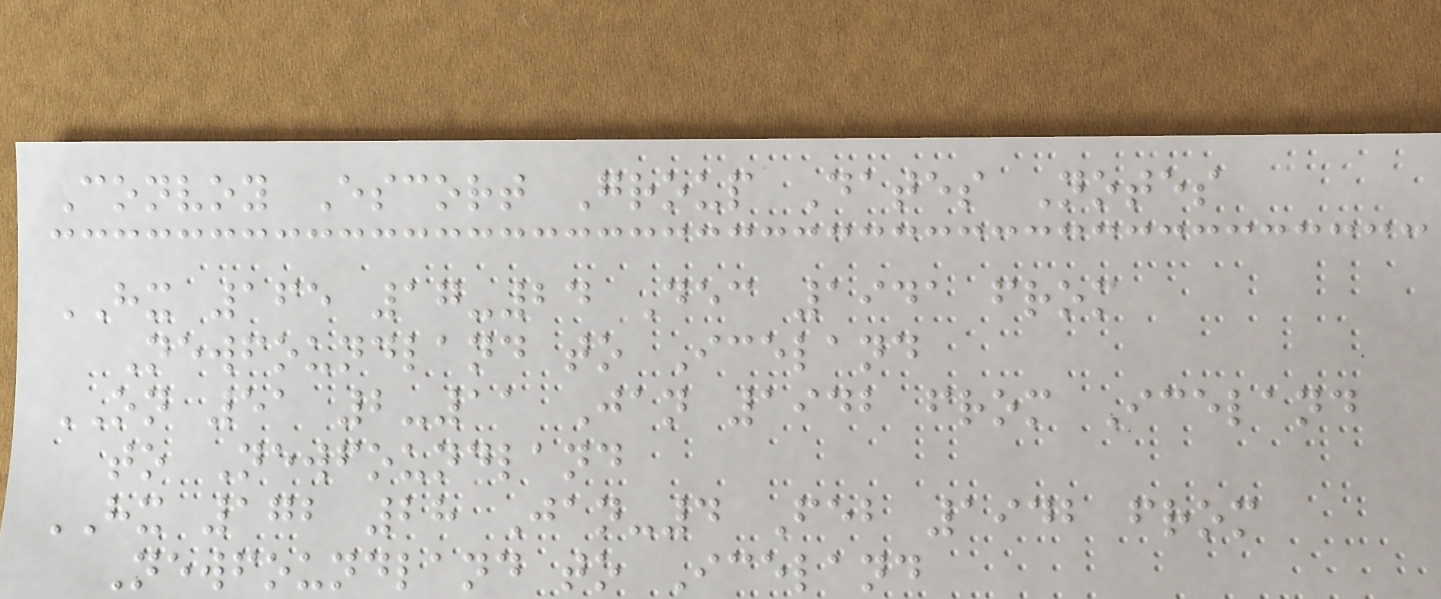Convoy Escort Group Dates Notes
HX 165 17-24 Dec 1941 from
Newfoundland to Iceland
ON 51 2-11 Jan 1942 from Iceland
to Newfoundland
HX 172 28 Jan-4 Feb 1942 from
Newfoundland to Iceland
